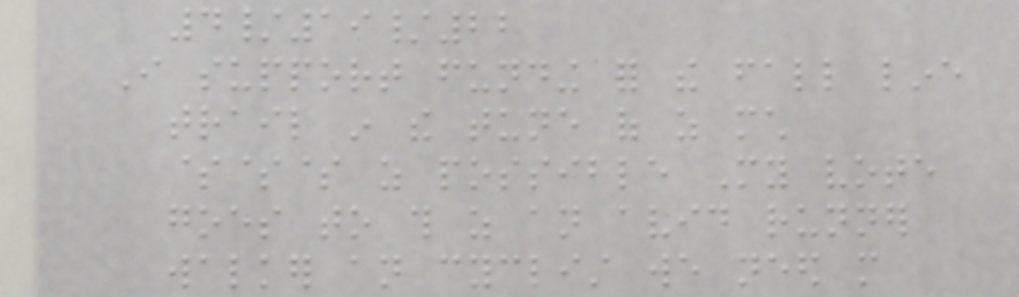4/19/22
I support funding for the fall line
trail in the tune of as much
$$$ as possible My vote
goes to this as an avid runner
walker an cyclist we need more
